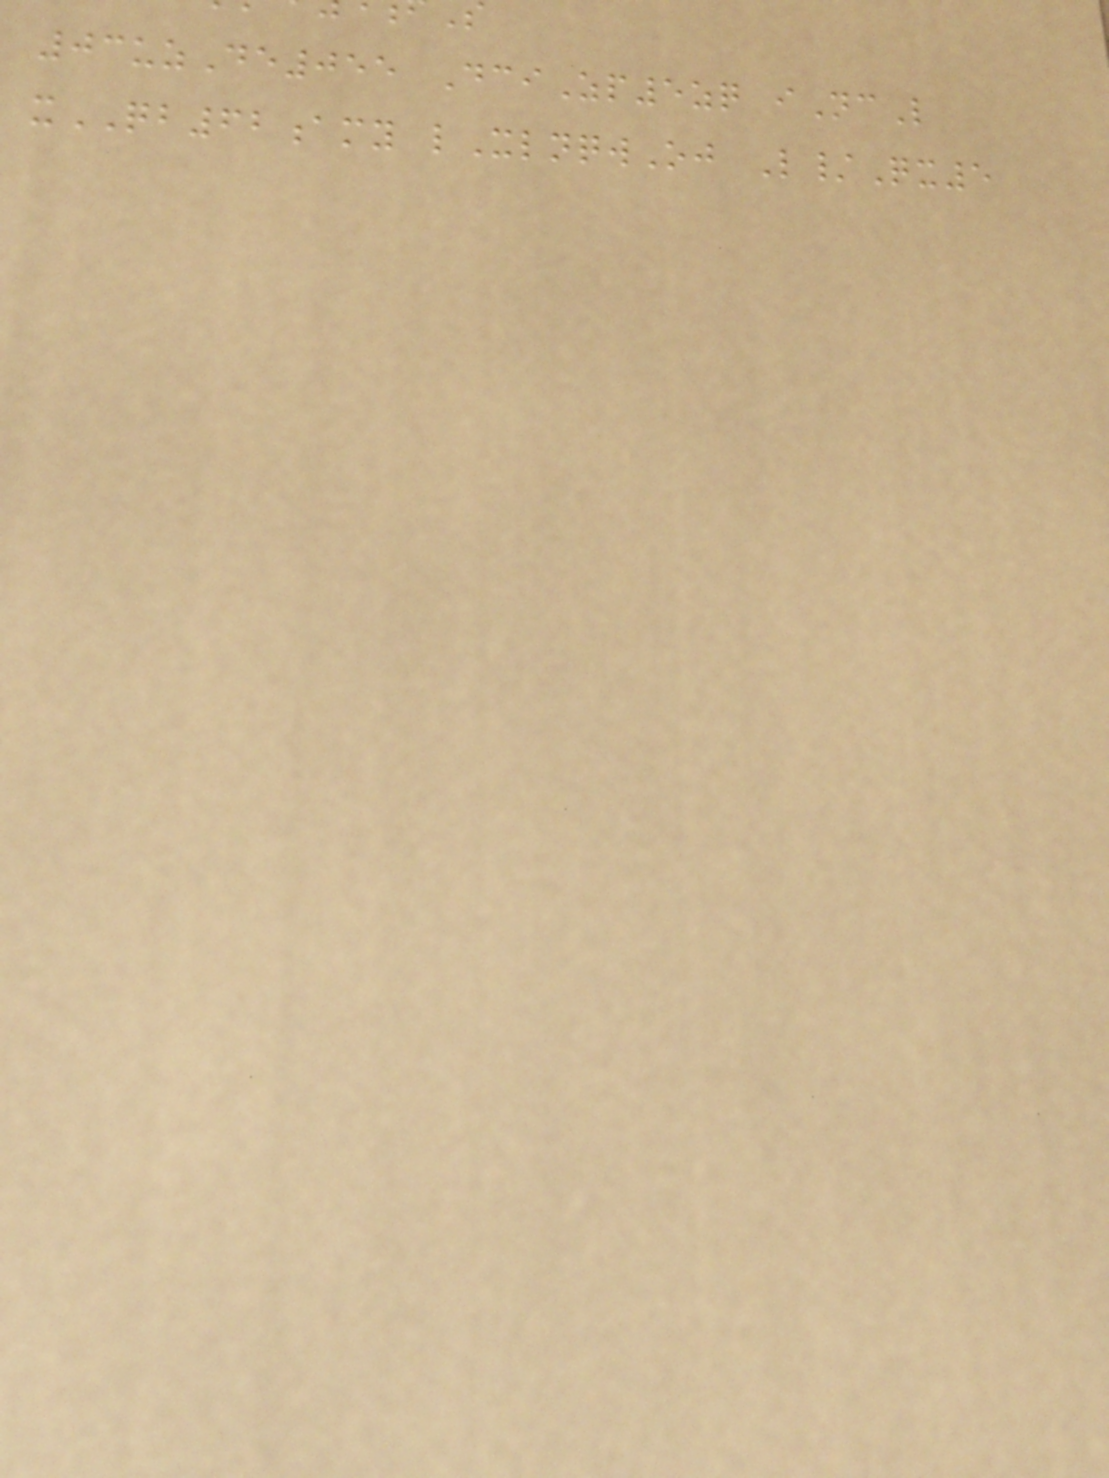03uzDe055 DciZp5zq iNcL
xQB62amy lXlnqwOj L/Qx5
